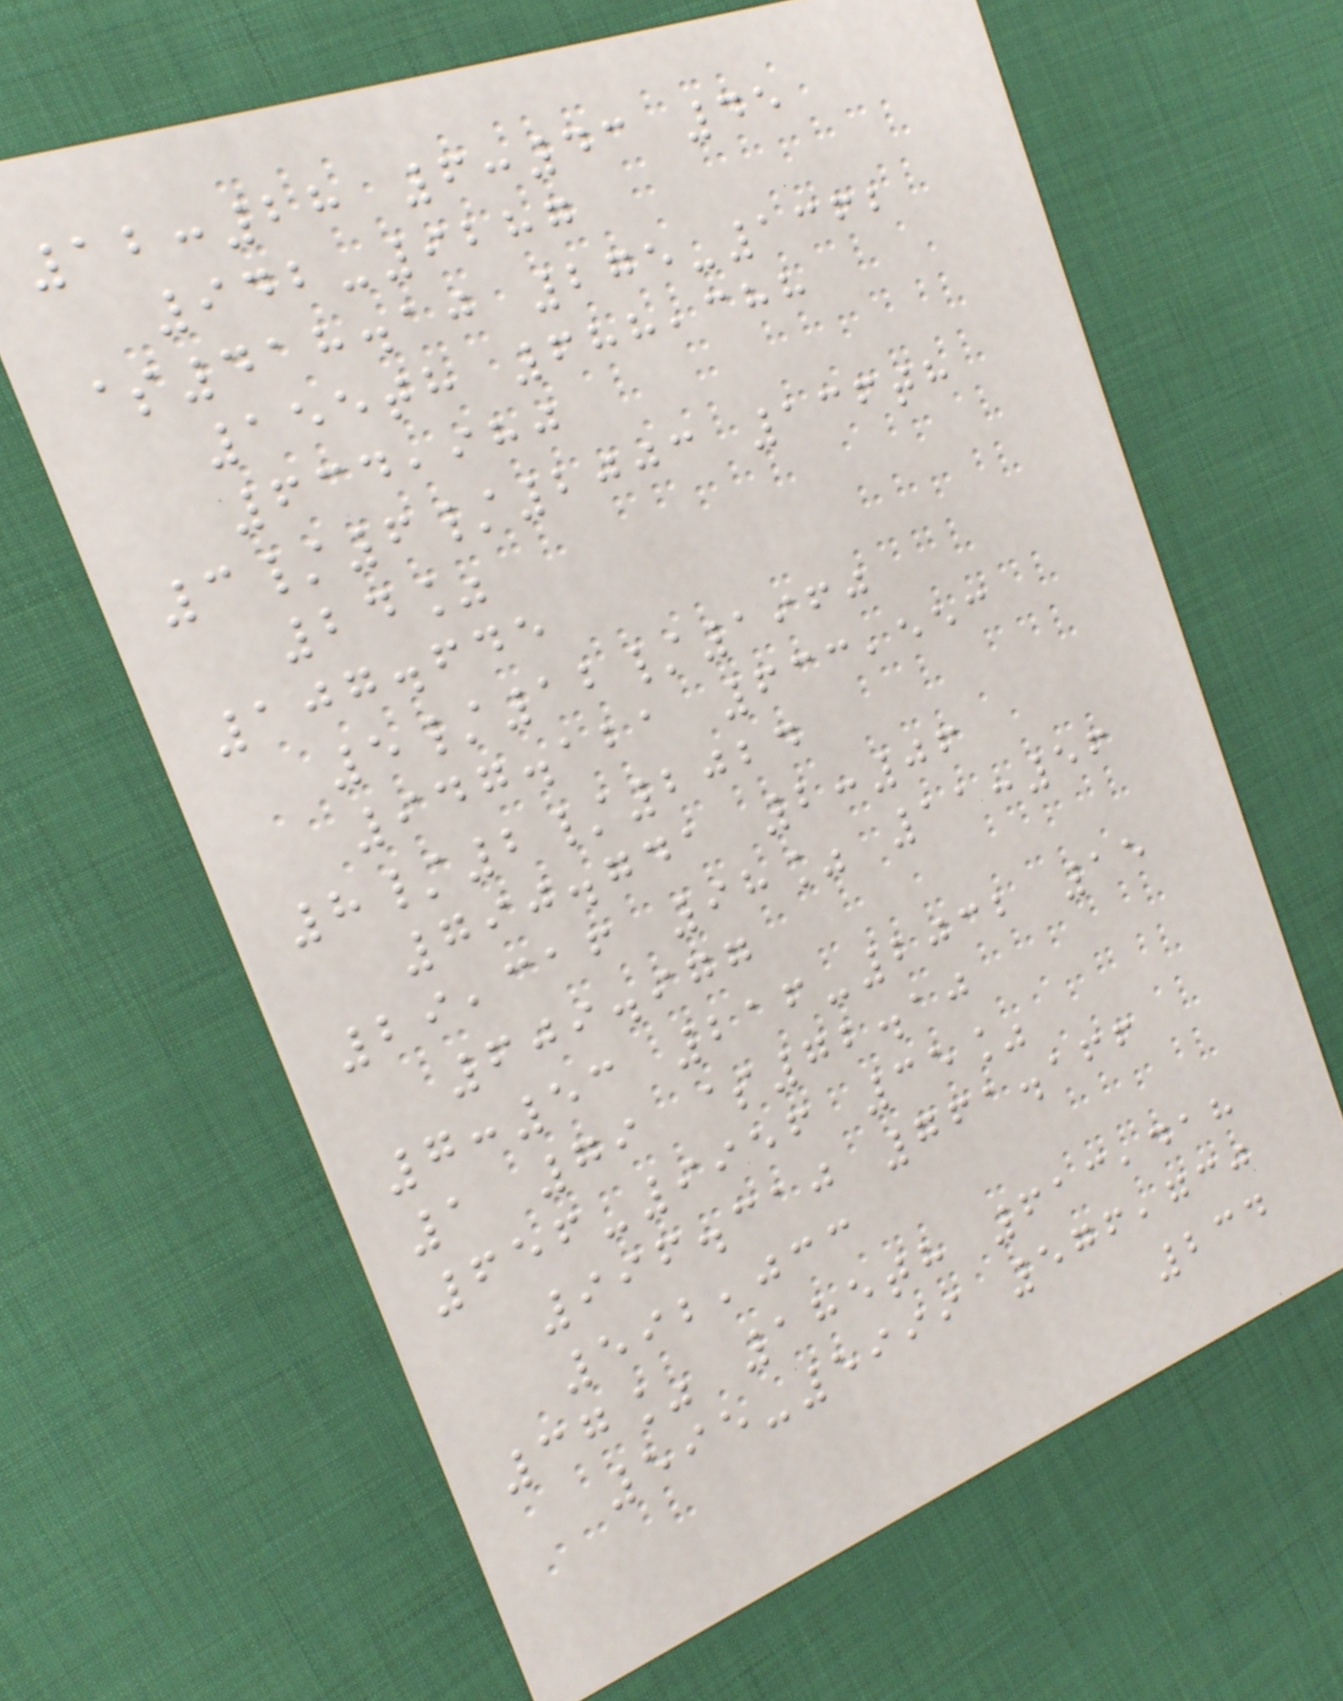12:28 6:43 45
942-9287
$418.10 275-1362
155th 688,388
634,980
3/6/2003 136th
24%
107.645
5/12/1960
947.121 633,553
8/2/2024
790.741 2:06
29,316 98% 11:56
609.977
7:53 216-2032 15
1 79 $72.10
656-9956 35%
996.310 761.166
592,033
37% 185th 613,418
595-5999 576,730
234
